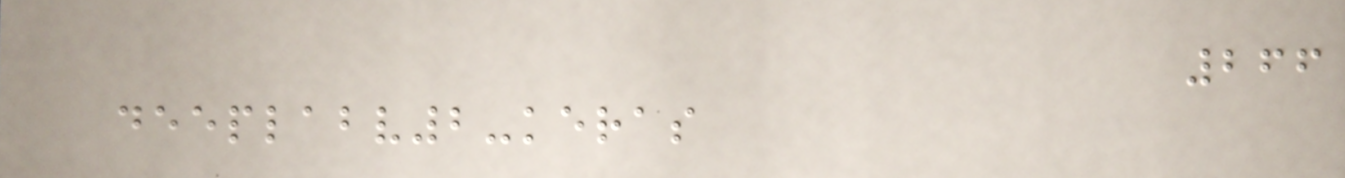266
deeplabv2-keras
